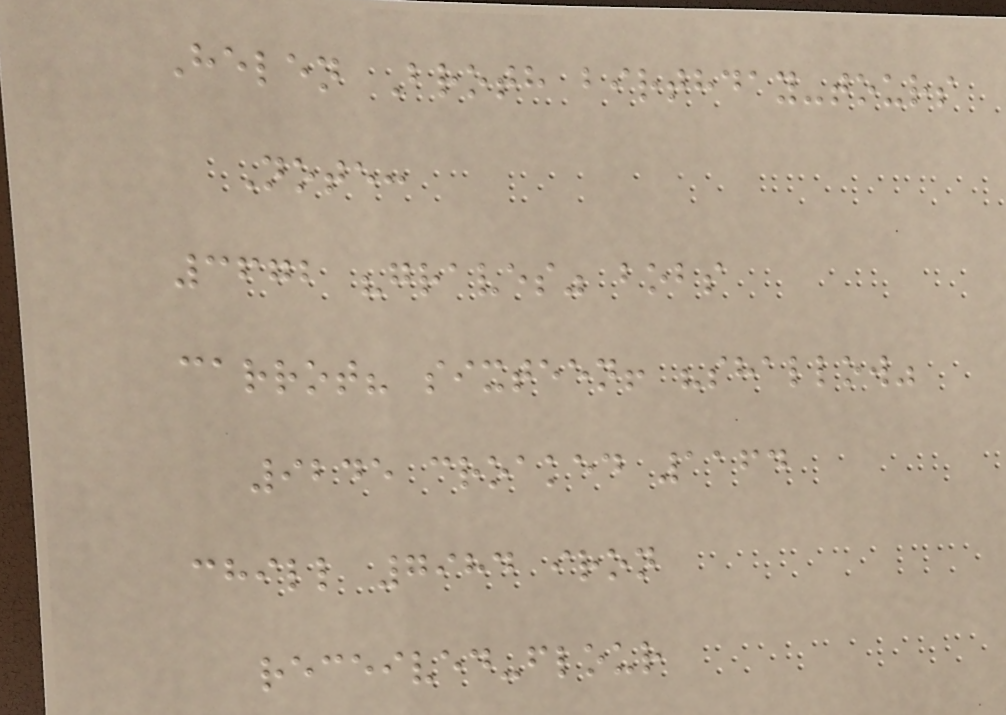Helen Broth birthday-tours
Note:
3672 "graves" bobs
carrot? sixteen! "shallow"
9245 croaked 1164
chill 7984 iron
received-flour
